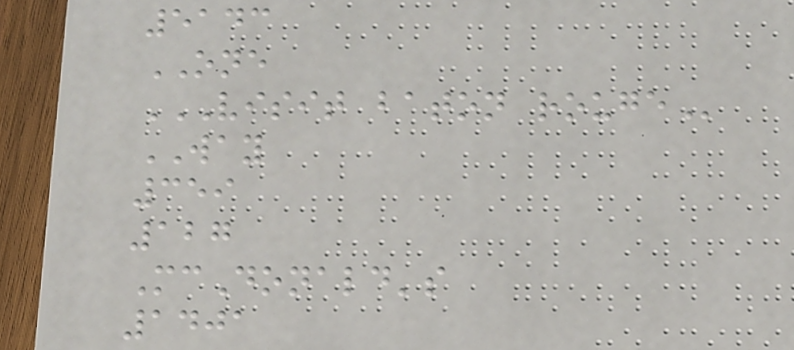5143
ONE
VISIT BATON ROUGE
WAY
359
127
McDonald's
1401
